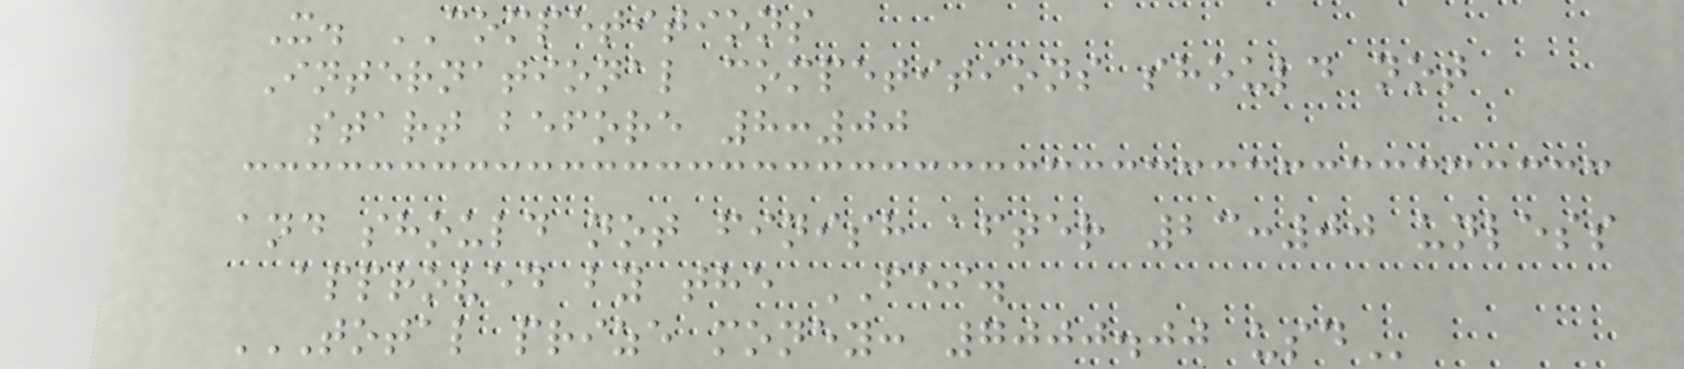X. COMPETITIONS
International competitions should not
start before 8:00
and should not finish after 23:00 unless
approved by the FEI.
TOTAL PRIZE MONEY: 7000.00 USD
